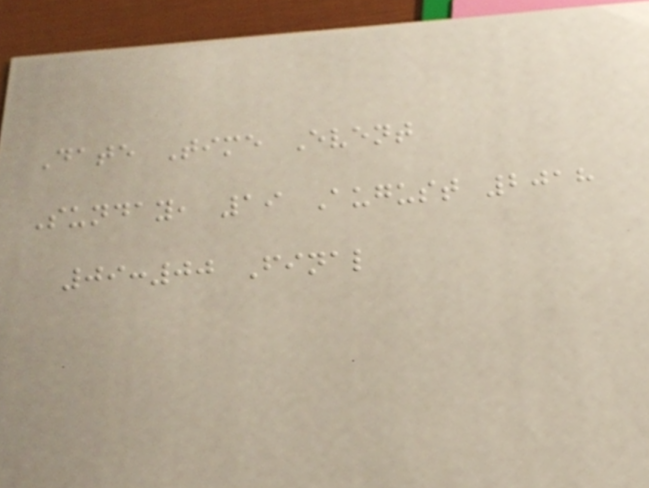Date Time Event
Sunday, 19 August 2018
09:00 Final
